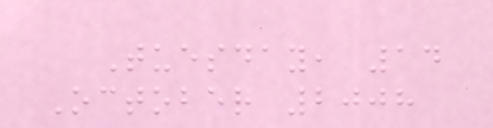Tuesday, 14
October 2008
